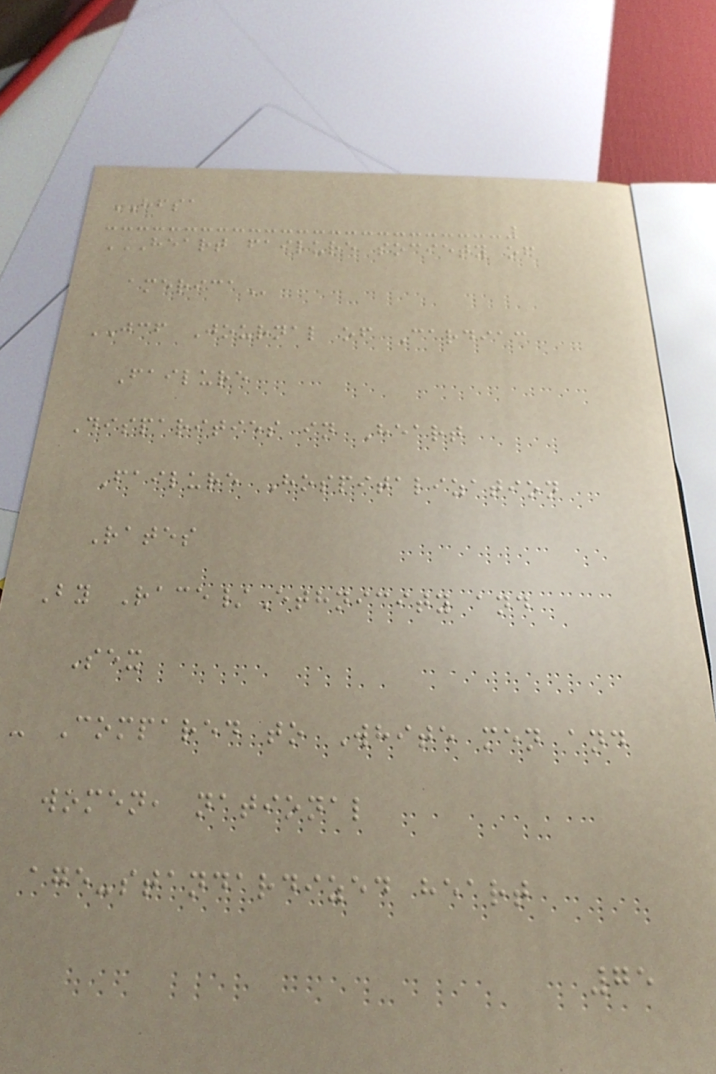HFSA
HEART FAILURE SOCIETY OF
AMERICA
JCF Journal of Cardiac
Failure
Disparities in Heart
Failure Hospitalization
Rates
By Race/Ethnicity and
Sex
- Compared to White men and
women, national
age-standardized heart
75
